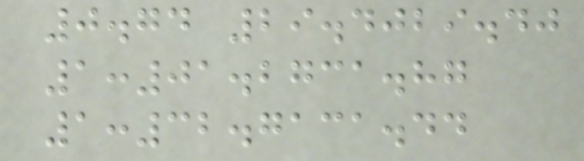0.74 29.4029.40
1:01.2731.87
1:32.7131.44
